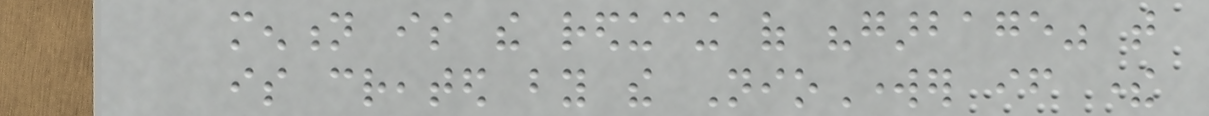mention is the reducing of "garbage" that
is created by the NioWorker if there
